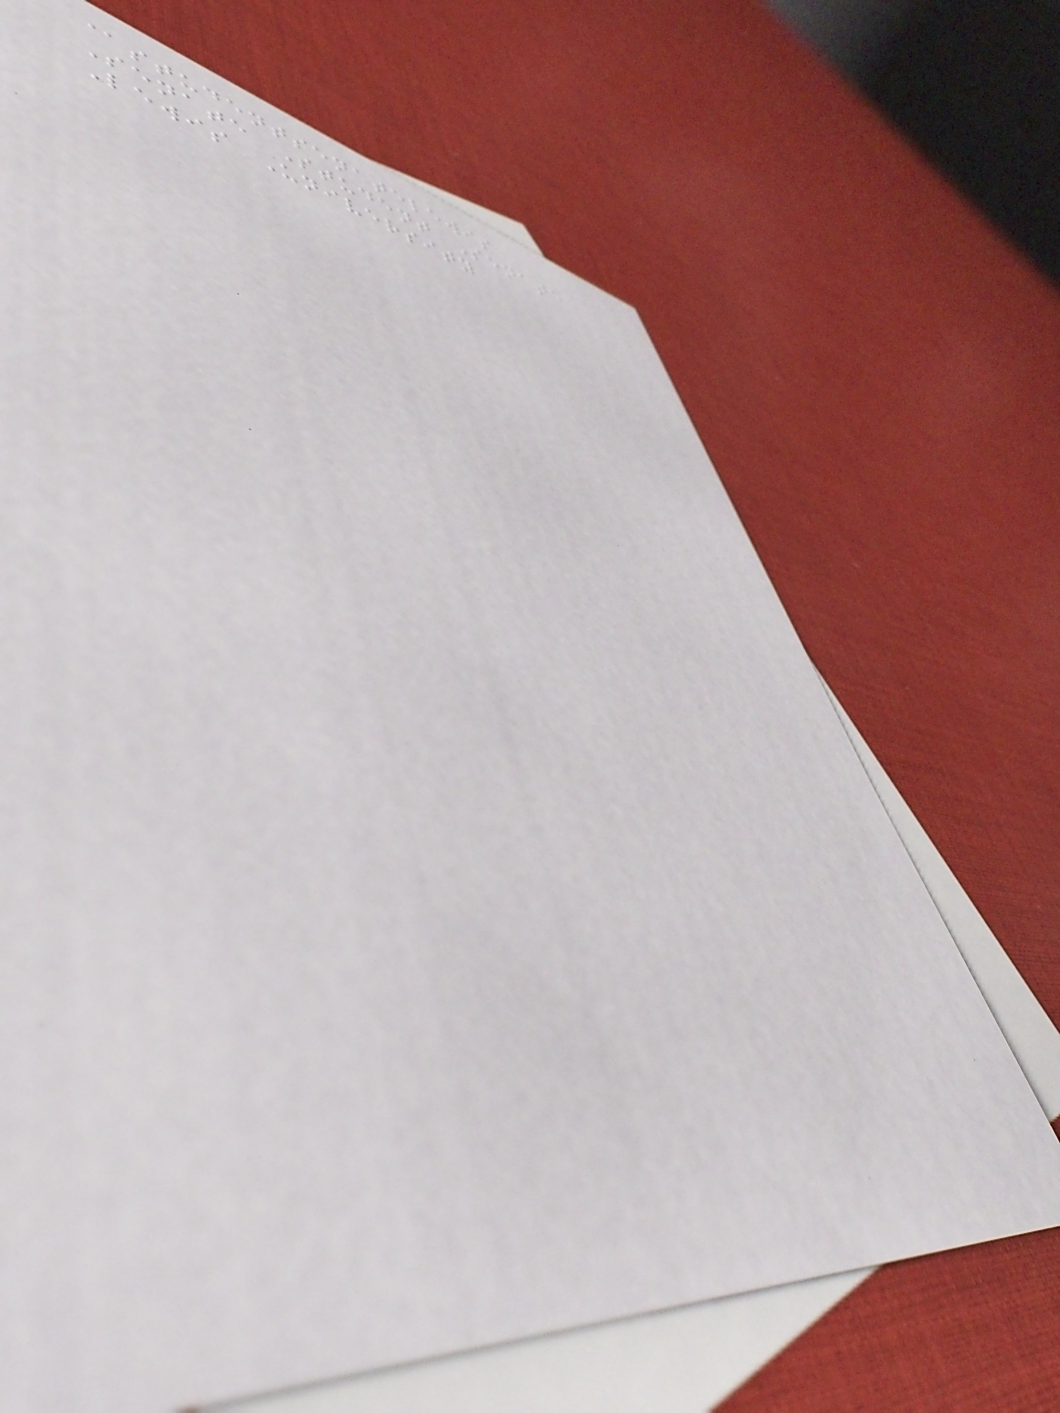@studentsenatelewis
Senate Student Senate
Lewis University
